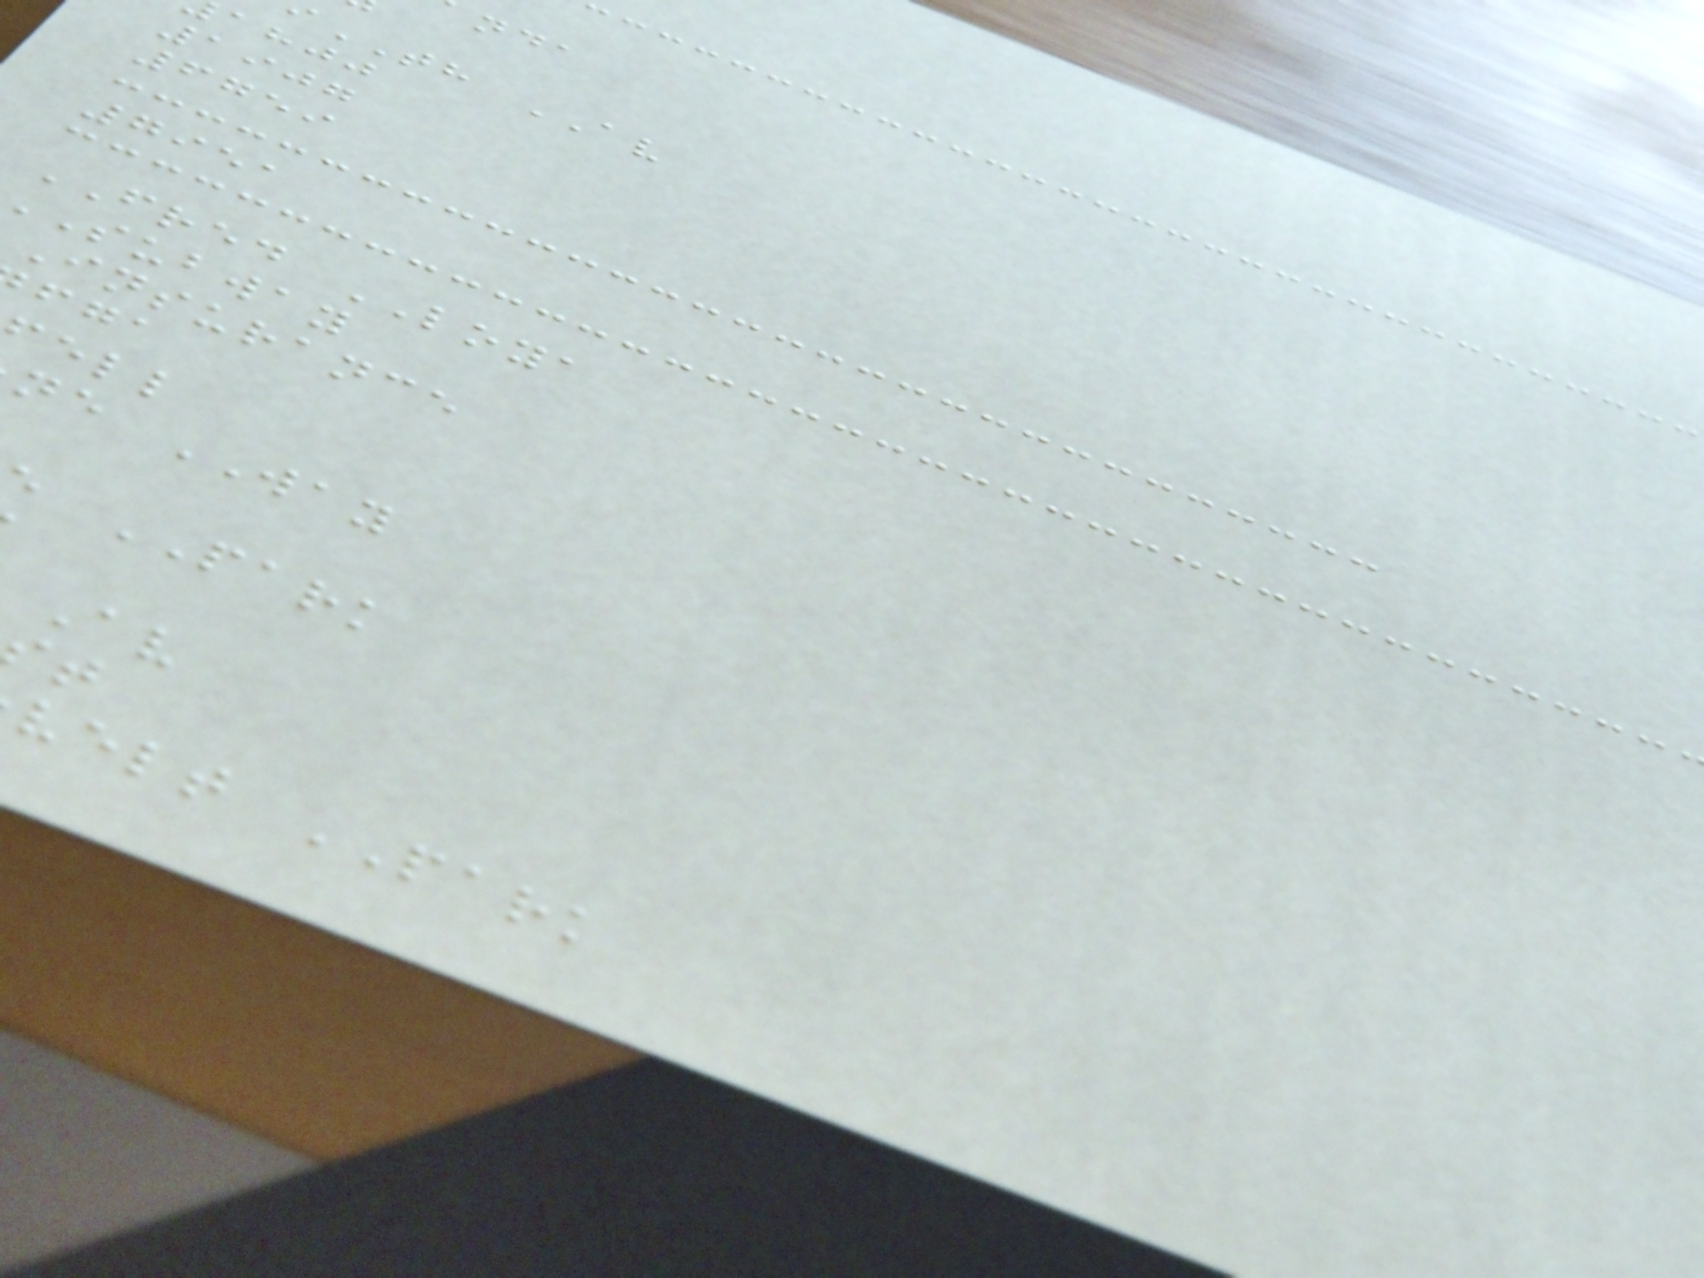TH AV
ahjj
1907
6759
7951
FRED LOYA
subway
insurance
ne WAY
PARK
velt PARK
